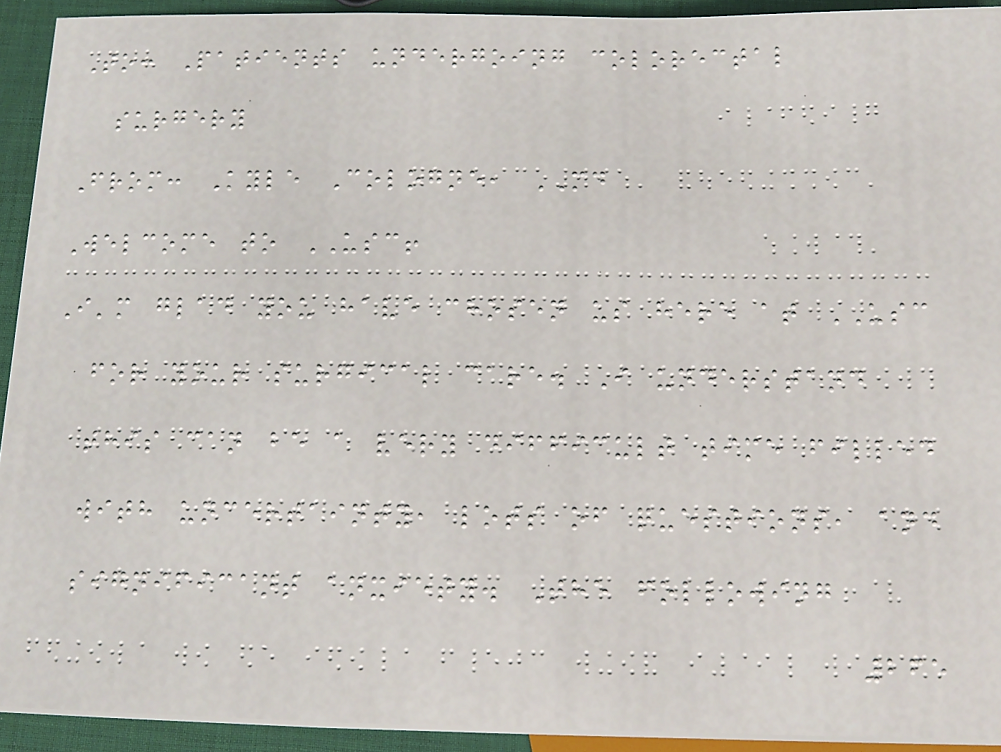To: Patients undergoing colorectal
surgery
From: Kyle Cologne, MD
Welcome to USC!
I'm glad you have chosen us here at USC
for your surgical care. I understand
this can be a very difficult time filled
with uncertainty, lots of questions, and
significant anxiety. The following
265
